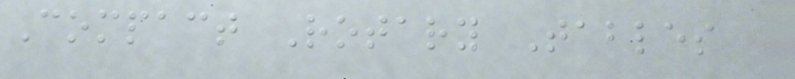Compact Rotary Tables
